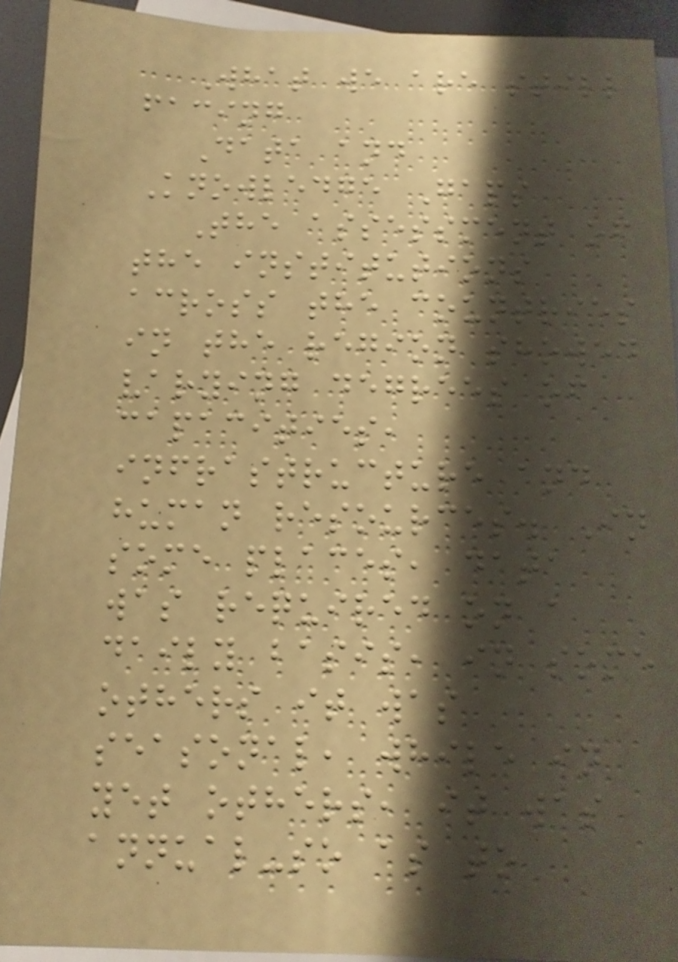What we are still
facing
Data and
Knowledge Gaps
The assessment of
the institutions
across the countries
in the region showed
varying degrees of
capacities,
infrastructure and
human resources. In
some places, data
was required on a
daily basis, in some
others it was
seasonal, while in
yet others, it was
annual-so as to
